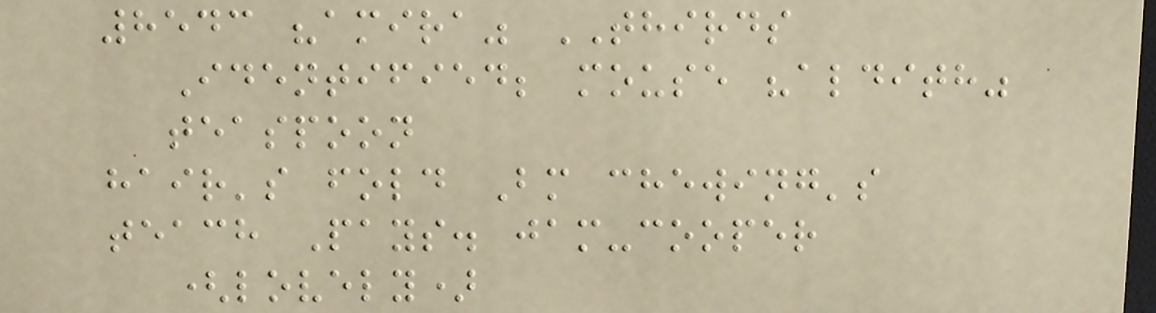8543 "amira" THIRDS
Identified; mouse "aldith"
teaspoon
hair's fold Bm chewing's
teach Pays. jam-cooper
(lovely)
